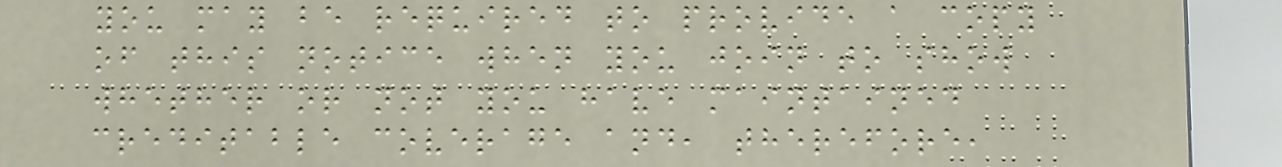you may be required to provide a copy
of this notice when you join to show
whether or not you have maintained
creditable coverage and, therefore,
